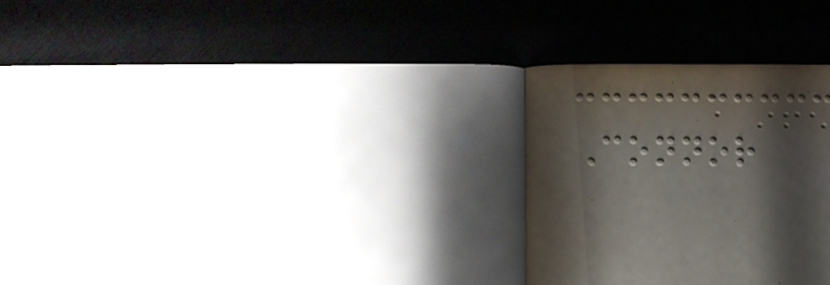Connor
